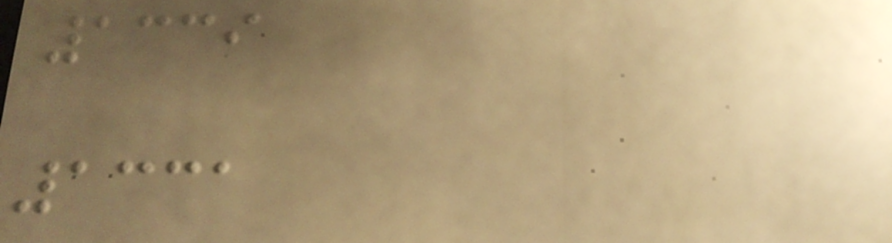1339
1331
